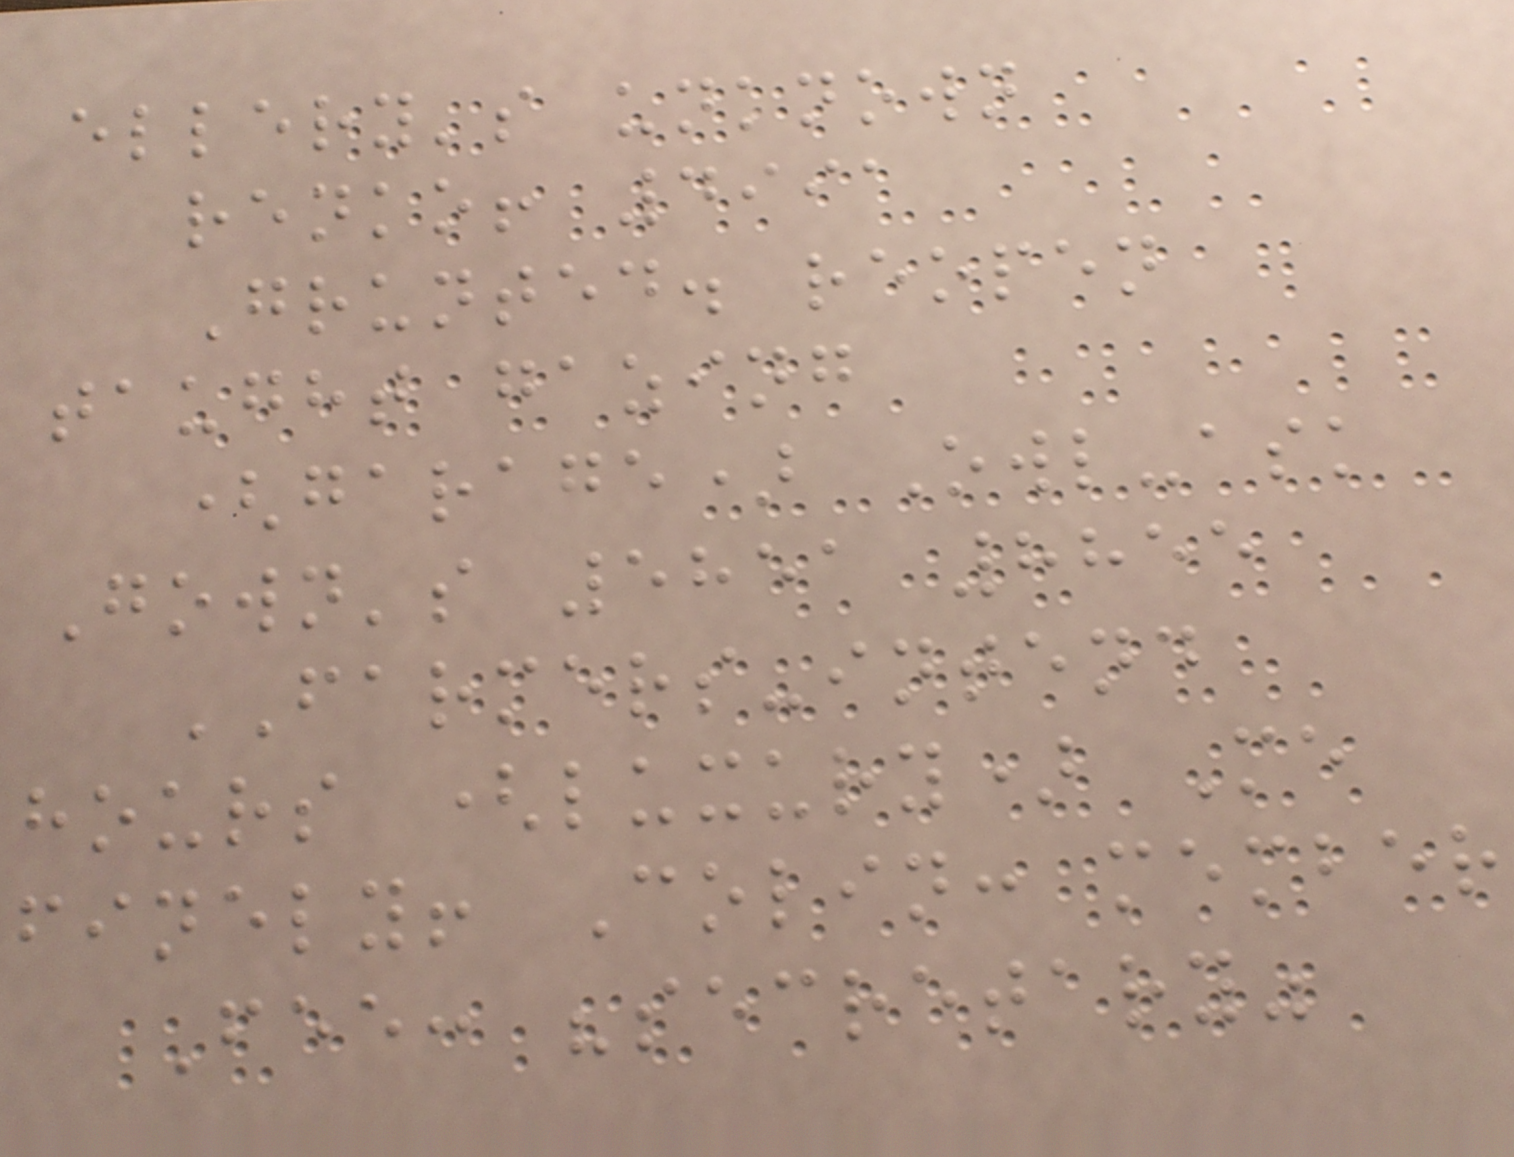ellery's unknown
renko! 4991
Grunted. reopen
taught gazing
(garage) Owl-ask
Gown's 5851 8855
FARMERS-intend
hours (luxury) Me
finely! Colin: member
Fee: "secretary"
